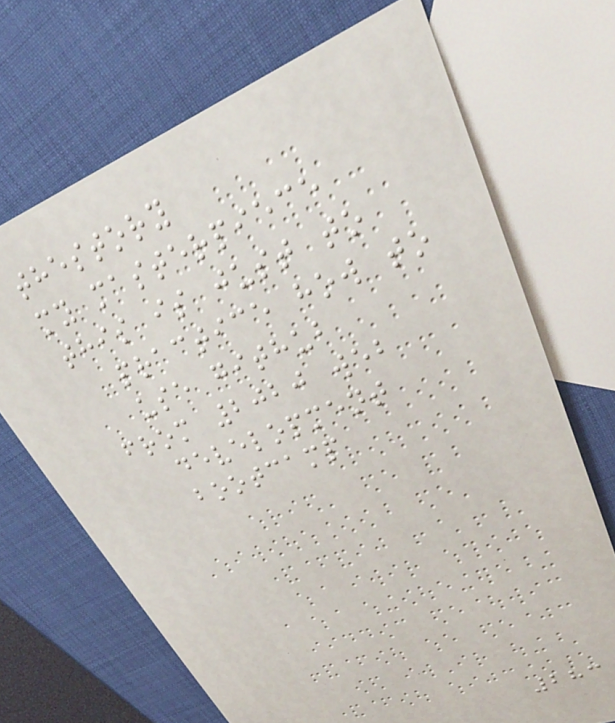thestory
my masterpiece
this is just to
practice how to
use github
from 2020 web
development
bootcamp
283
